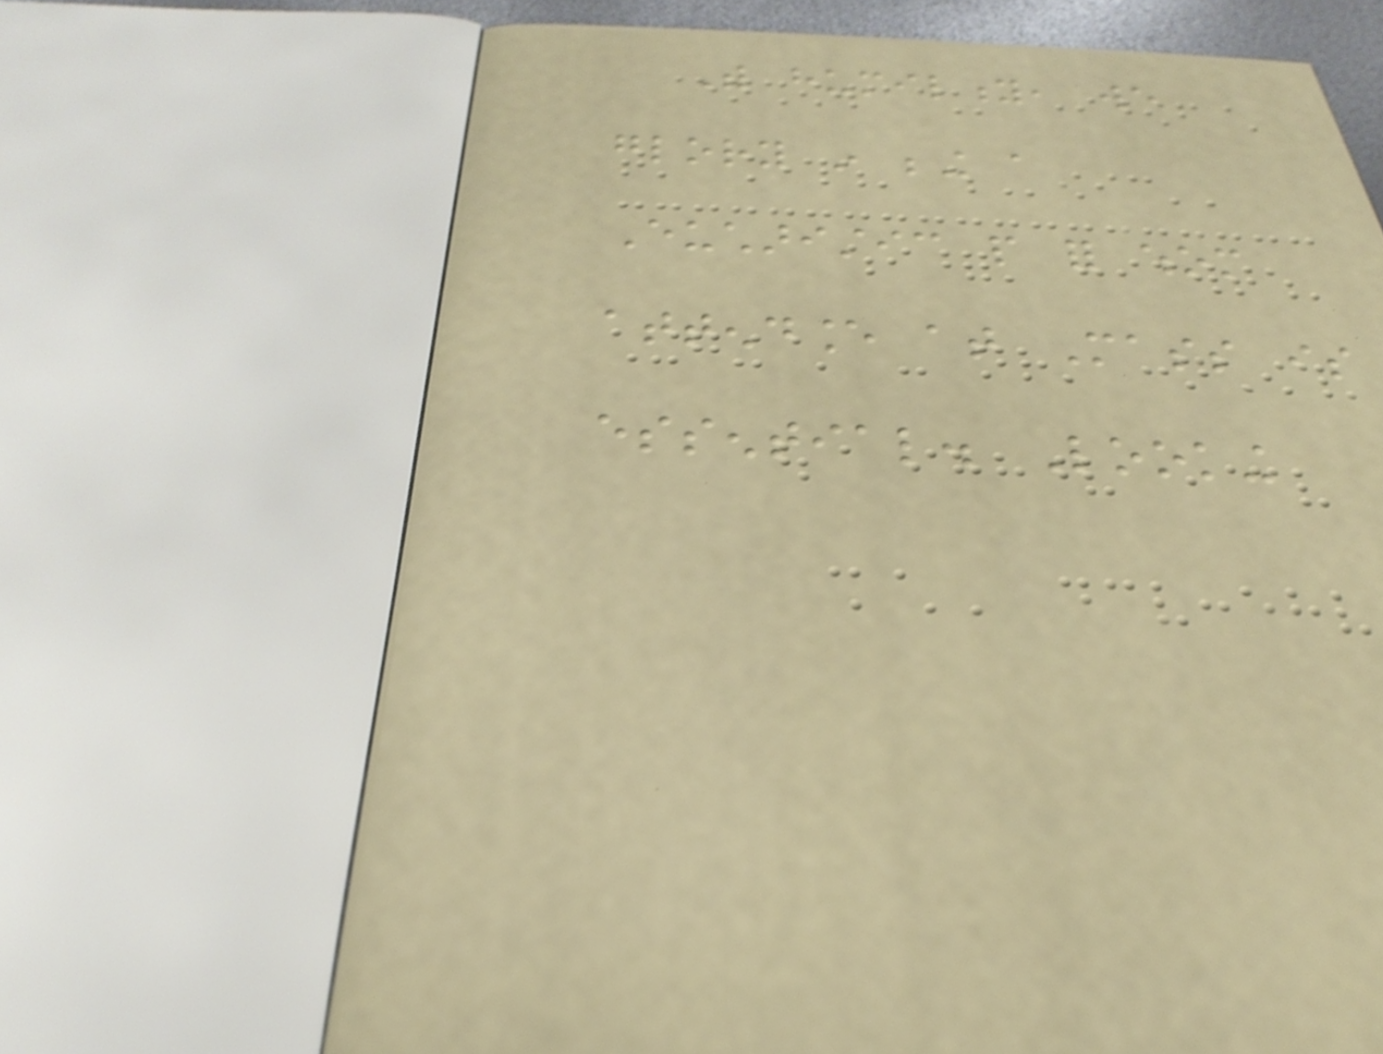With humility, we
glory in being a
Eucharistic people for whom
attendance at Mass is
essential. Looking
